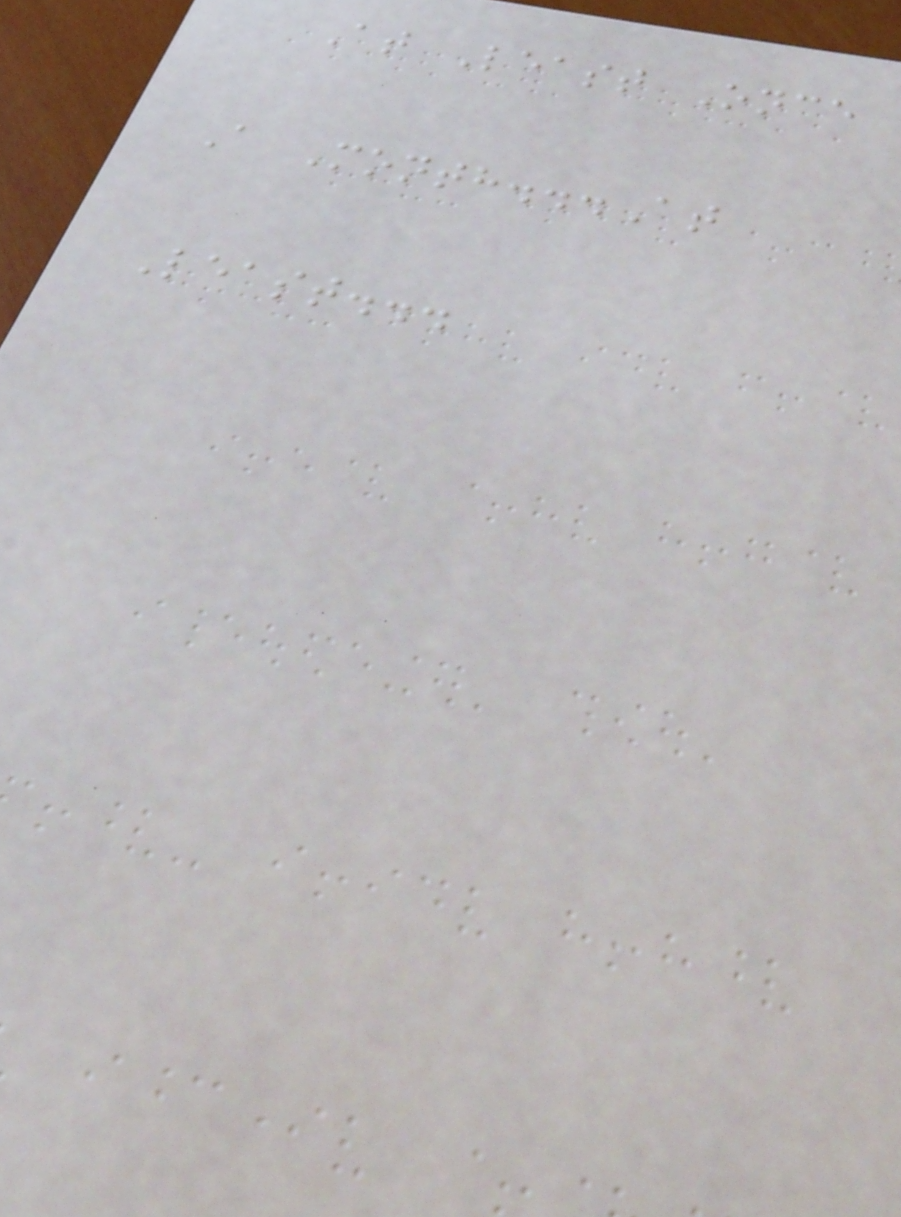At Least Once
A Month...At
Least...
